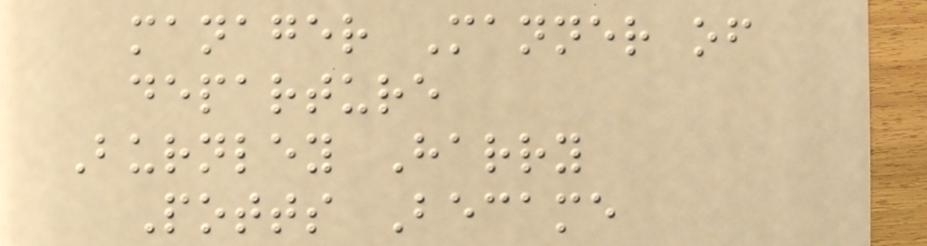manager Manner of
departure
Burnley Harry
Potts Became
